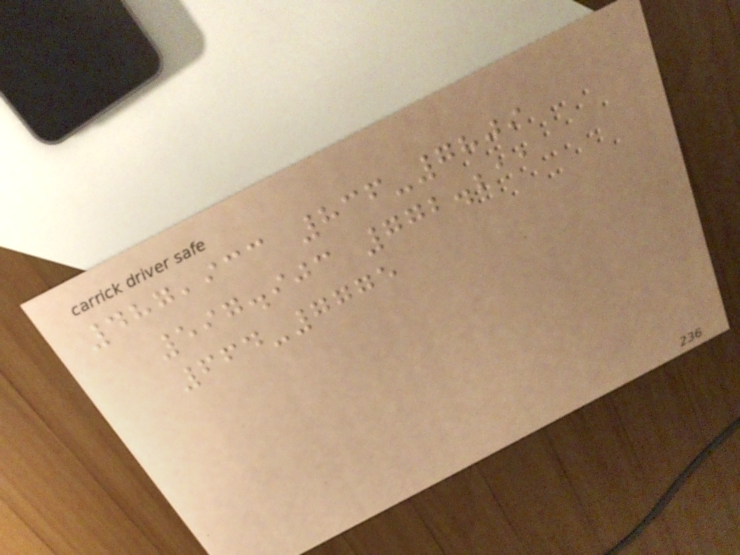487,933 836-7809
597.903 772.211
664-7775
